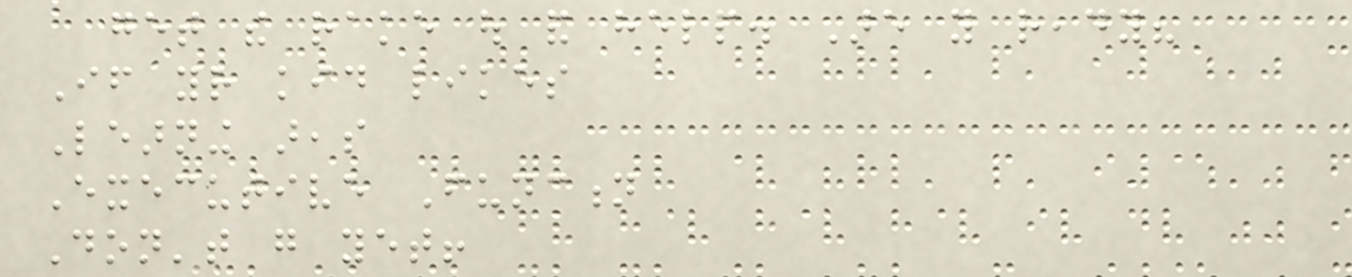get the rake out and help. Are you ready?
If your kid likes
Learning areas
Executive Function
Don't go yet!
